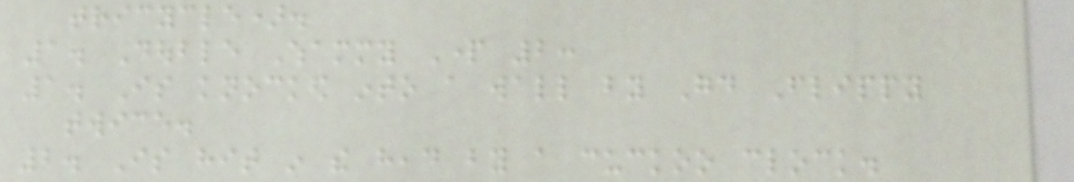tricycle).
1. Double Whammy Part 2:
1. Is knocked into a wall by Good Flippy
twice.
2. Is hit in the head by a cuckoo clock.
